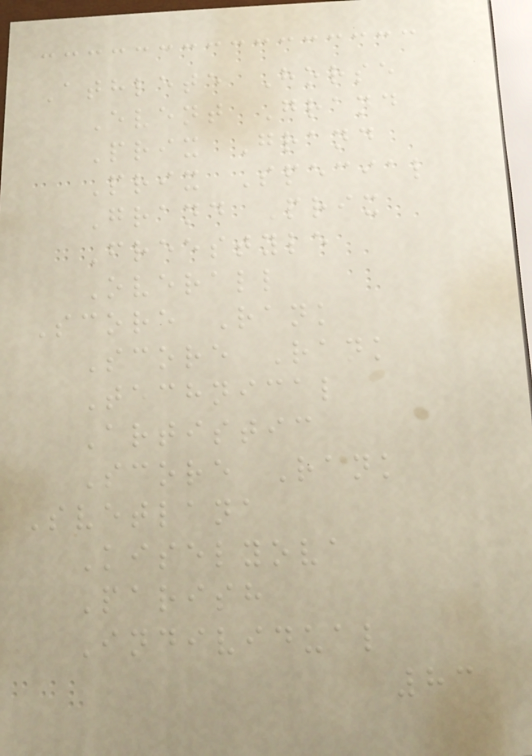Athlete Horse
Event Grand
Prix Grand
Prix Special
Grand Prix
Freestyle
Overall
Score Rank
Score Rank
Technical
Artistic
Score Rank
Svetlana
Kiselyova
Parish
Individual
83
